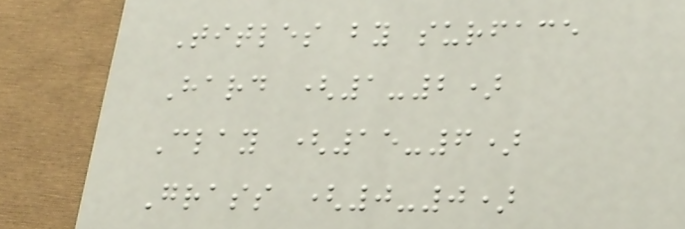Titles by surface
Hard (1-2)
Clay (15-6)
Grass (0-0)
